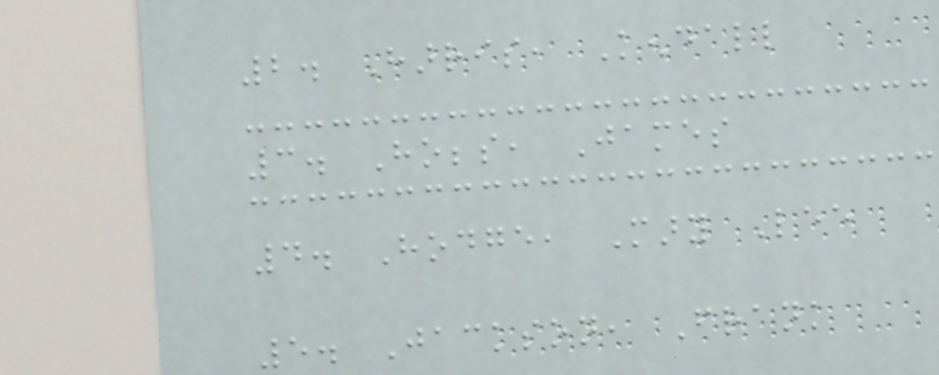2. Harris, Kendall
3. Hobbs, James
4. Hodge, Mary Lee
5. Jackson, Frank
